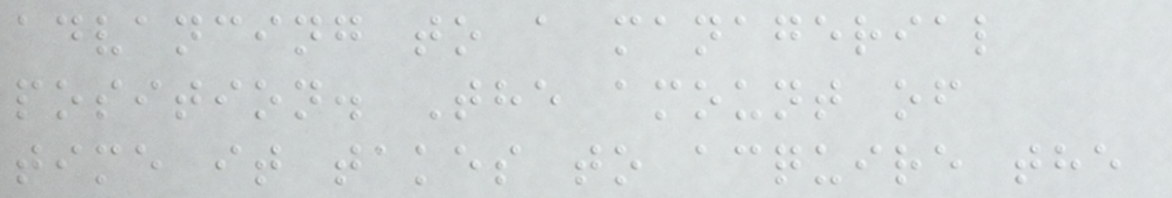advancing to a managerial
position. The amount of
time it takes to acquire the
